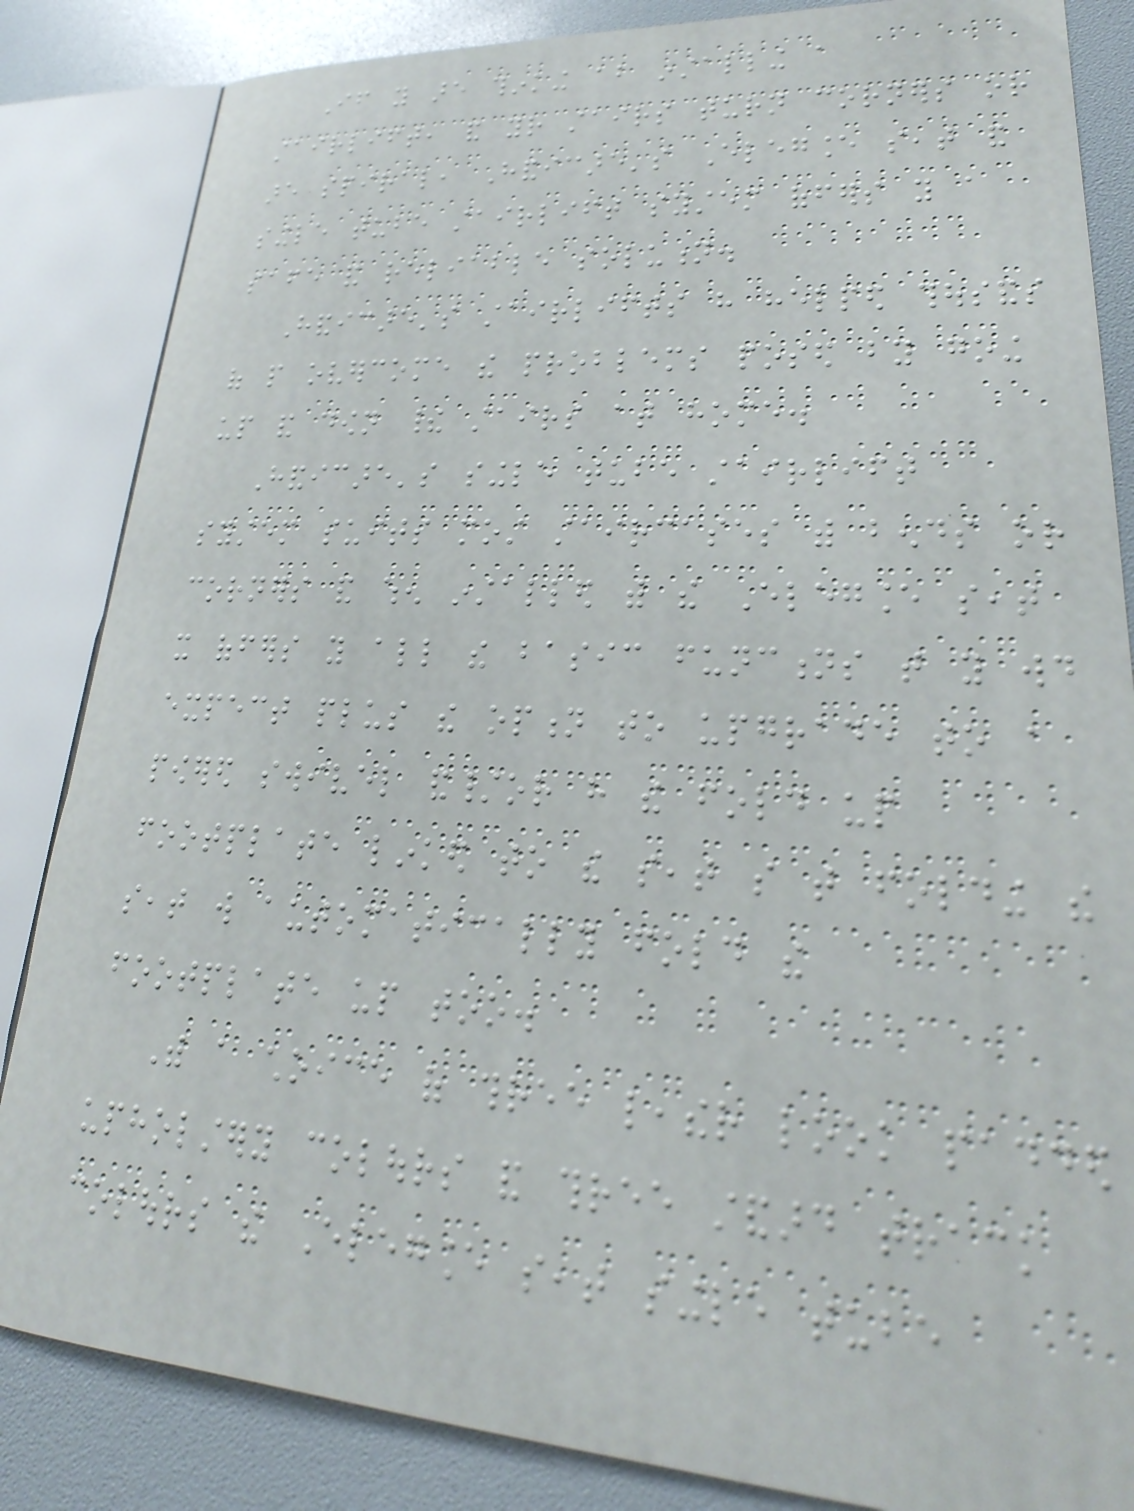If you are thinking about installing a
stairlift, and your stairs turn corners or
are spiral, Handicare's Elegance seat and
single tube stairlift system offers you a
safe and reliable solution.
Handicare's stairlifts have helped thousands
of people overcome the problems posed by going
up and down their stairs at home.
Handicare's single tube stairlift
system suits most staircases with bends or
corners and when installed with the Elegance seat
it offers you all the basic functions that you would
expect plus the option to upgrade to a
powered swivel and/or have the fold up
footplate linked to the seat so that folding the
seat will automatically fold the
footplate up too.
With a choice of three leather look padded
upholstery colours and three standard track
colours the Elegance seat single tube
